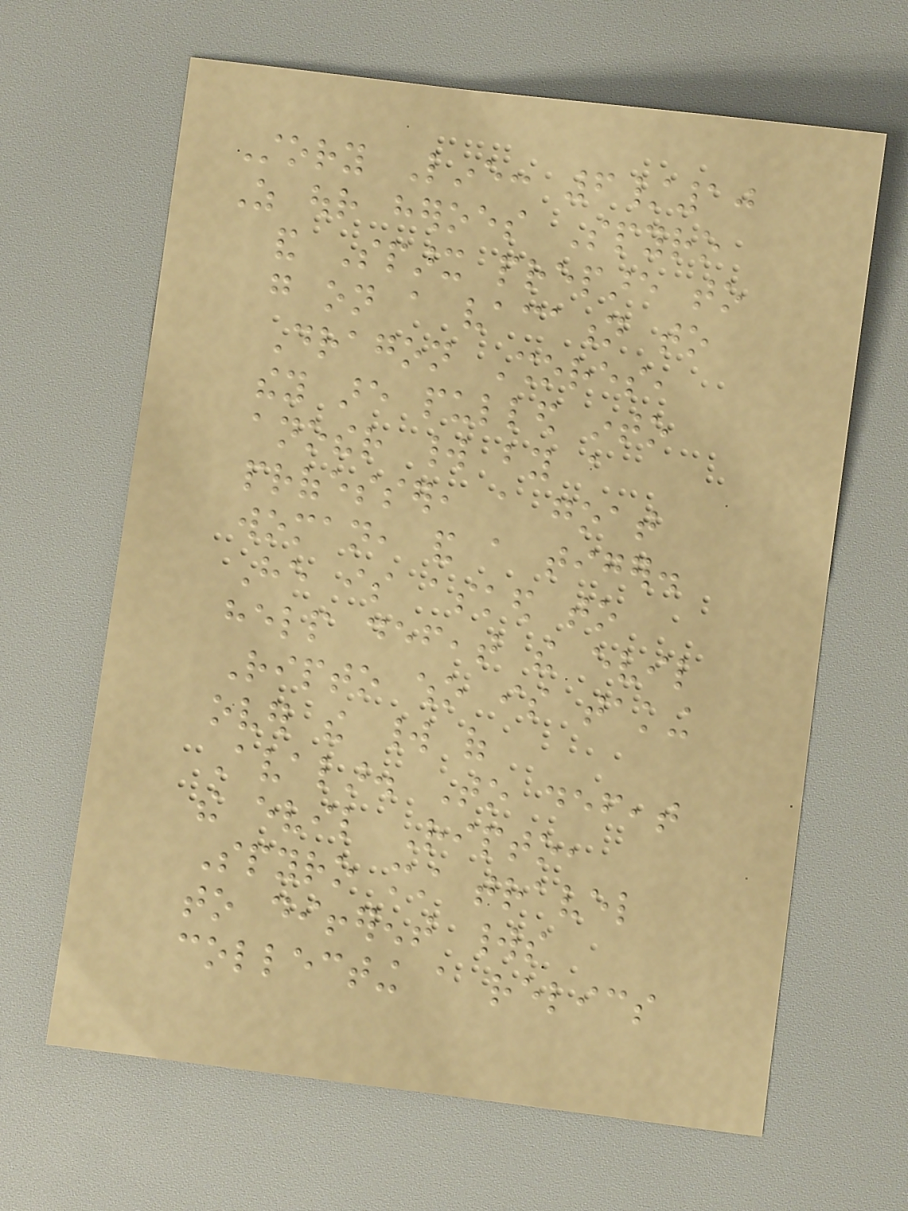Story Line: 6/10
As our heroes Spyro
and Sparx prepare to
go on a vacation to
Dragon Shores,
they are pulled into
another world by a
professer, a goat
woman, and a tiger.
He is asked to
help defeat the evil
Ripto who is taking
over the world of
Avalar. To defeat
the evil Ripto,
Spyro must travel
to different worlds
collecting a relics
